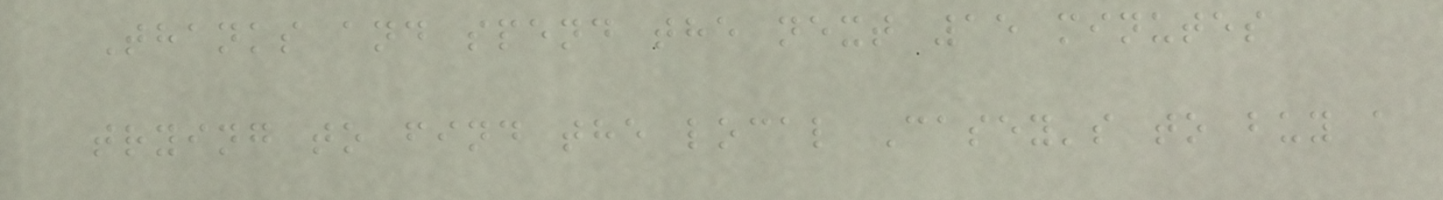Thanks and spend the next 15 minutes
trying to find the local Casey's to buy a
